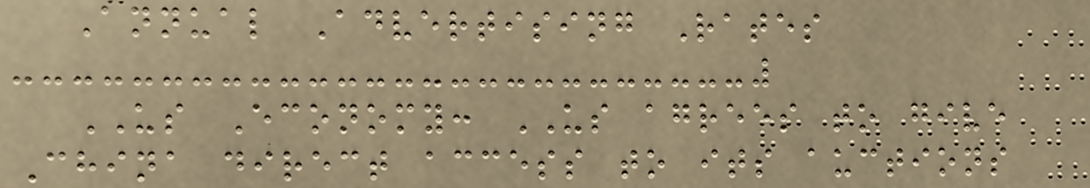Annual Advertising Rates
US Economy: US agrees to give
China direct access to its auctions
